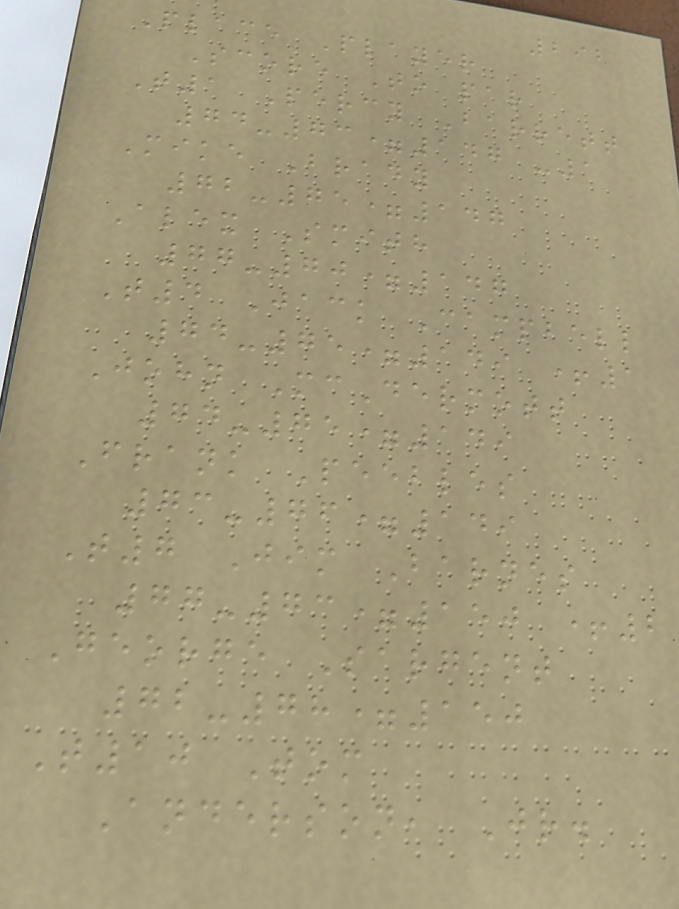292
Place Player
Score To par
T1 Percy Barrett
74-73=147 -1
Mike Brady
72-75=147
Alex Smith
77-70=147
T4 Jack Campbell
74-75=149 +1
John McDermott
74-75=149
Frank Peebles
73-76=149
T7 Jim Barnes
77-73=150 +2
George Sargent
72-78=150
T10 Tom
Anderson, Jr.
